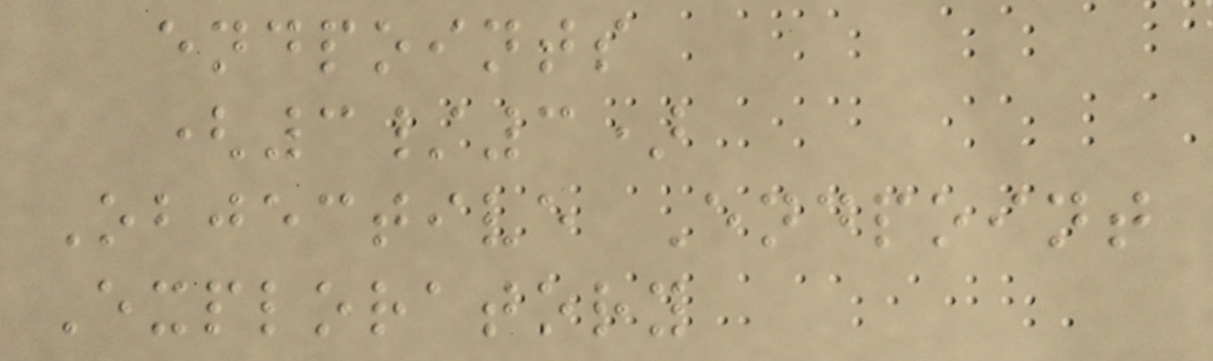endpoints
(3/3)
Objective Endpoint
Exploratory
